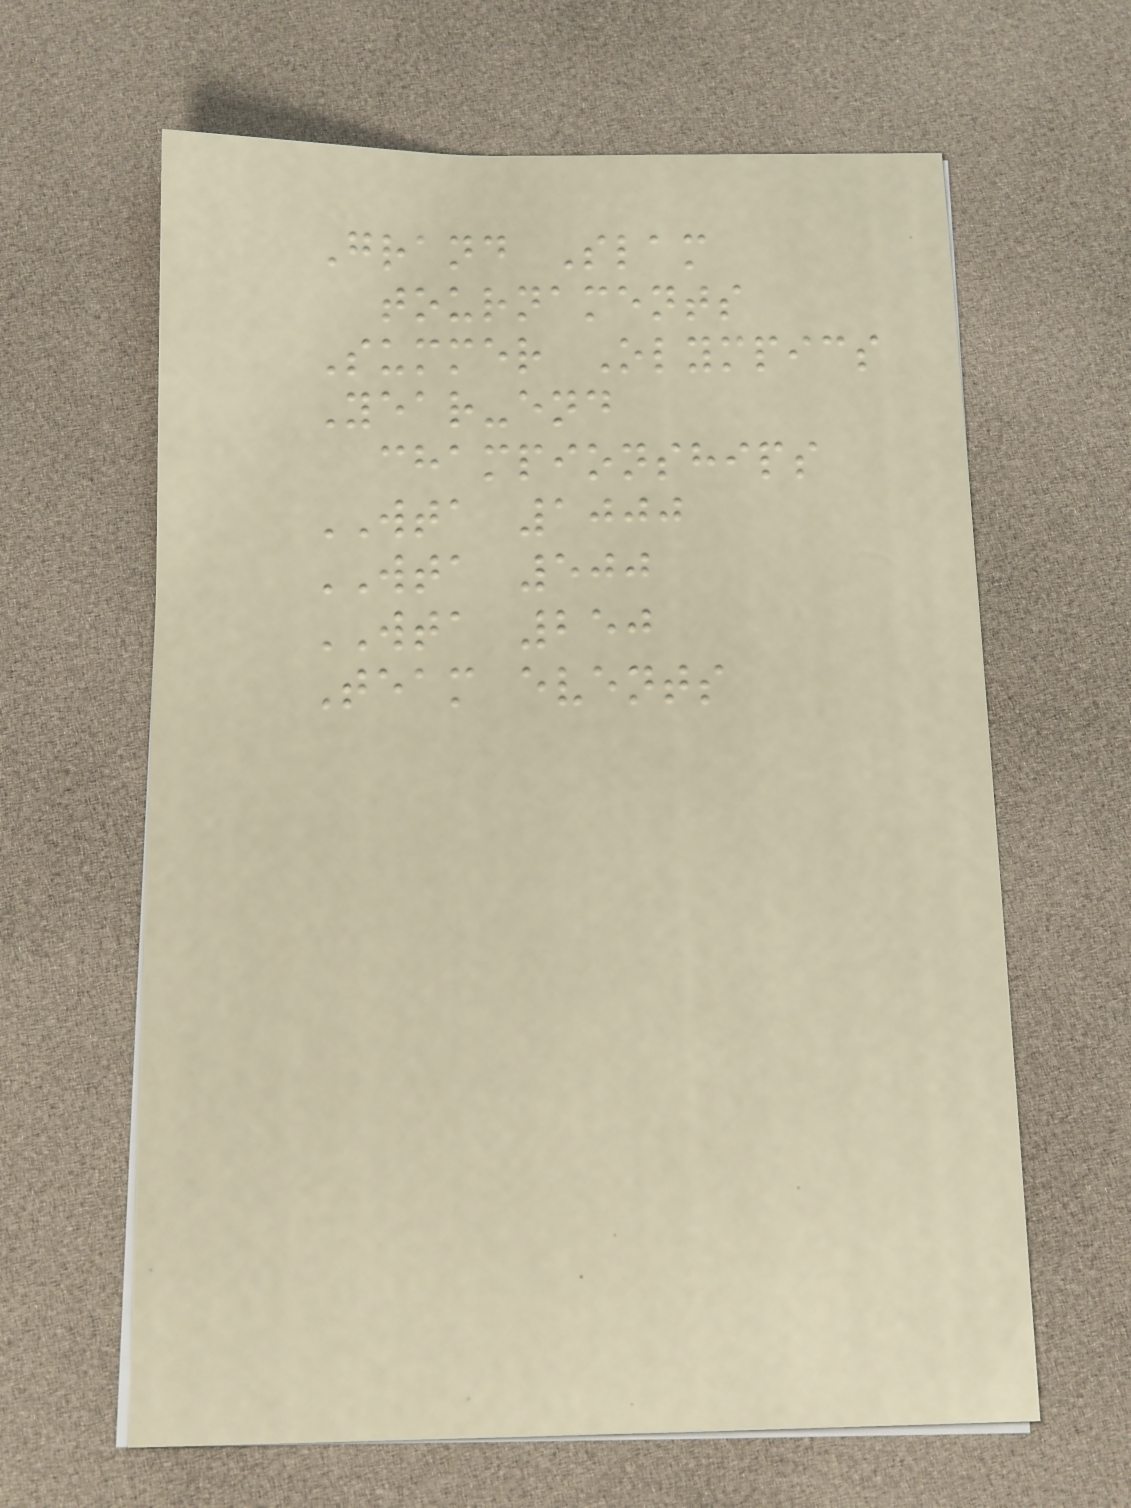Grand Slam
tournaments
Summer Olympics
Year-end
championships
WTA 1000
WTA 500
WTA 250
Team events
